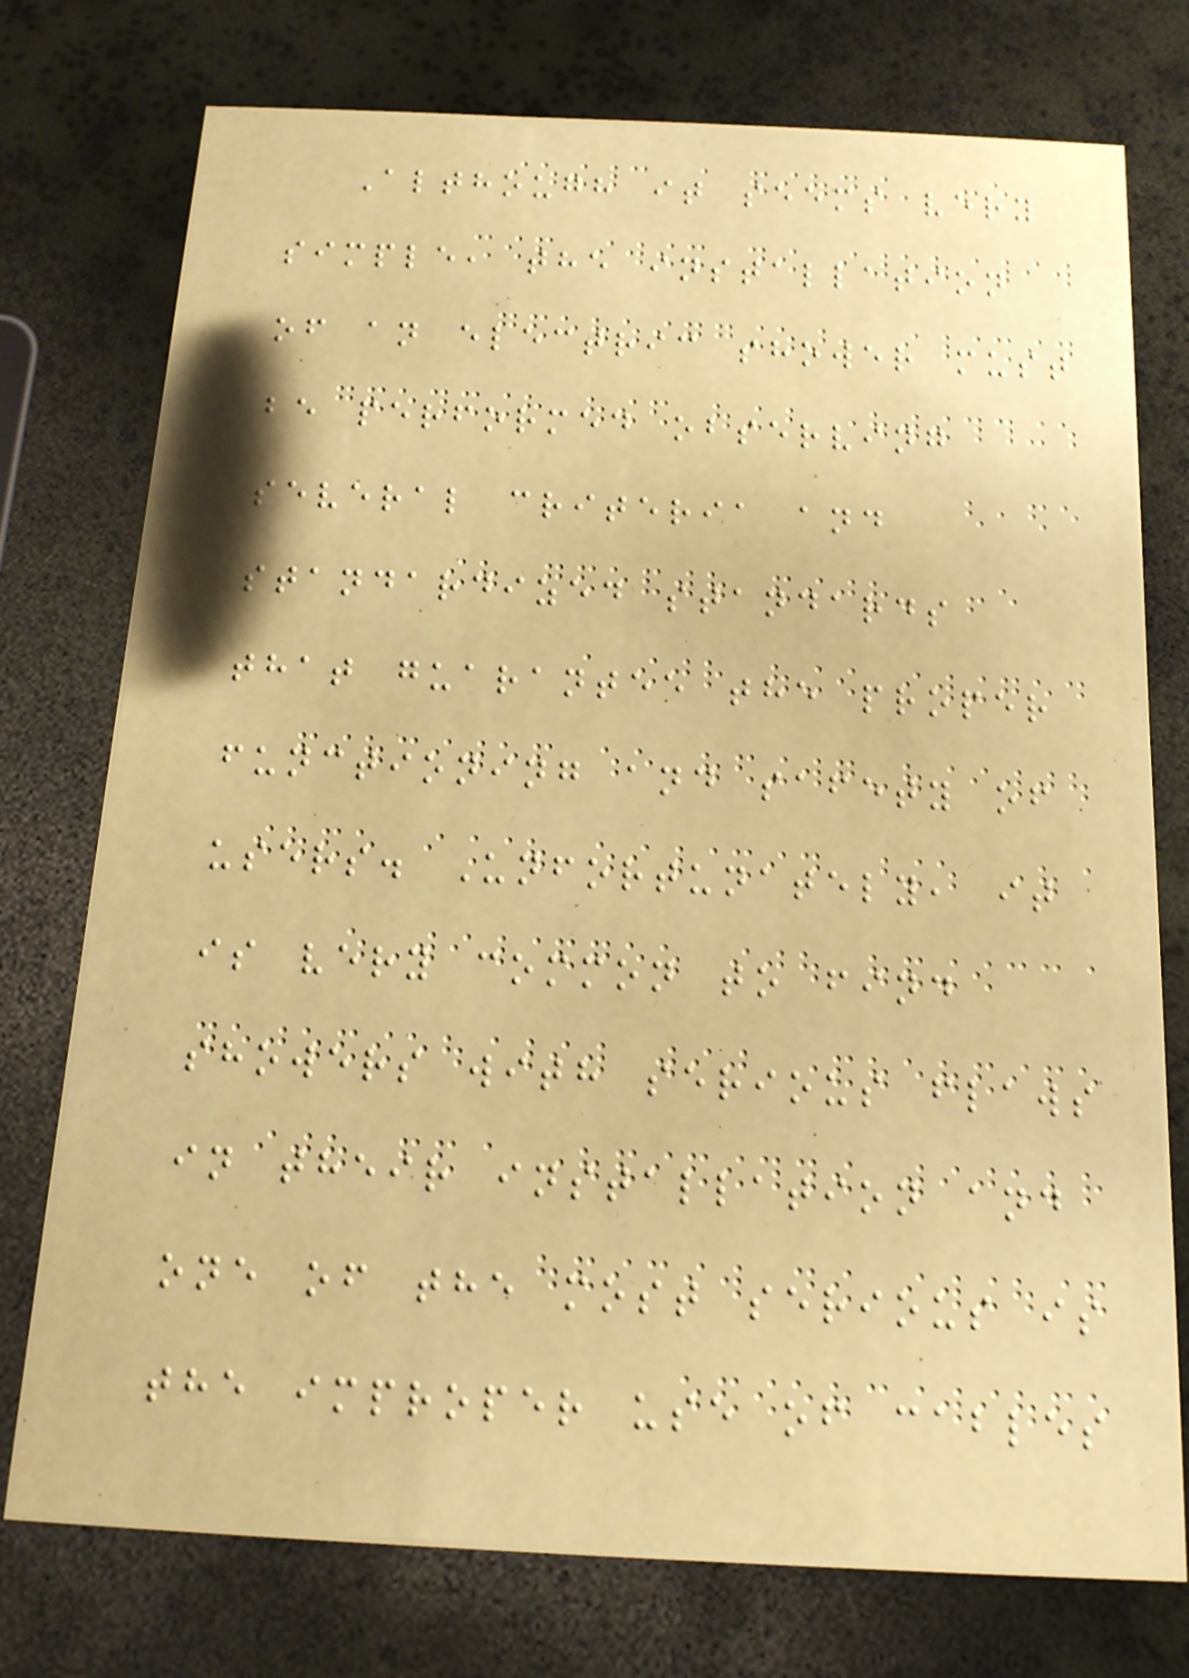Although it seems very
simple, the installation
of an electric shower must
be performed observing
several criteria and
standardized standards
that guarantee the proper
functioning and safety of
users. Unfortunately, it
is very common to find
showers with serious flaws
in their installation and
one of the most serious is
the improper use of cables
